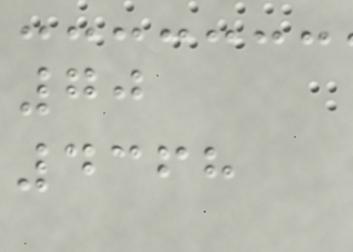70
4368
